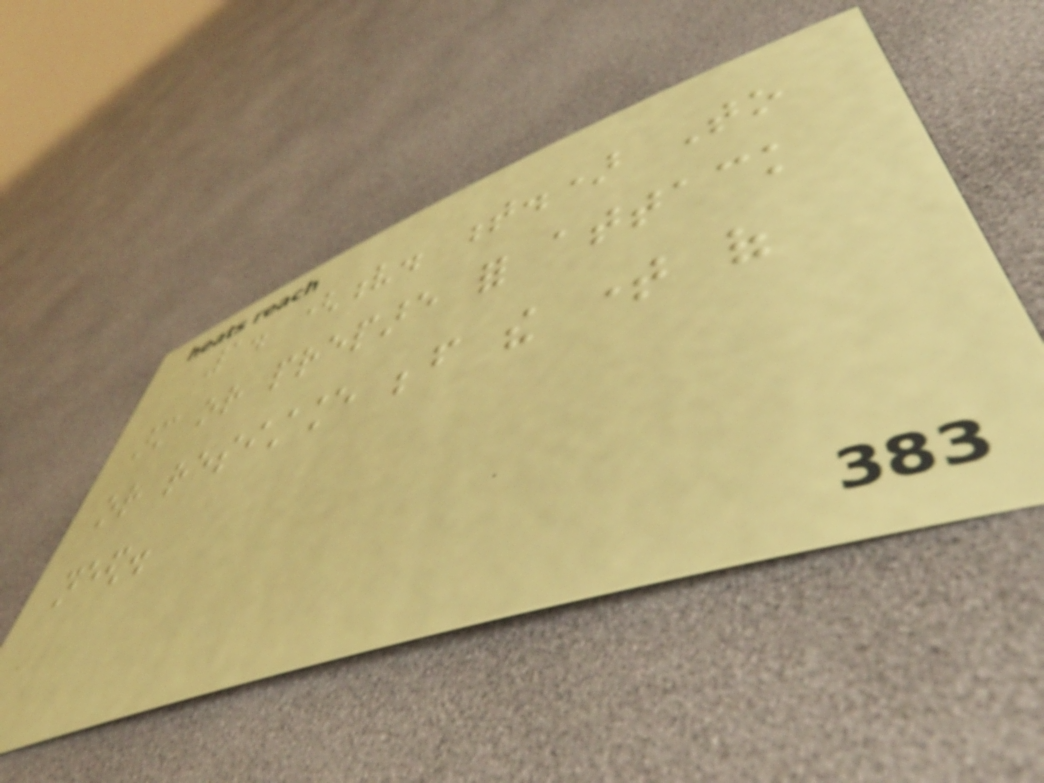1. (v. t.) To
arm or prepare for attack
or resistance before the time of
need.
